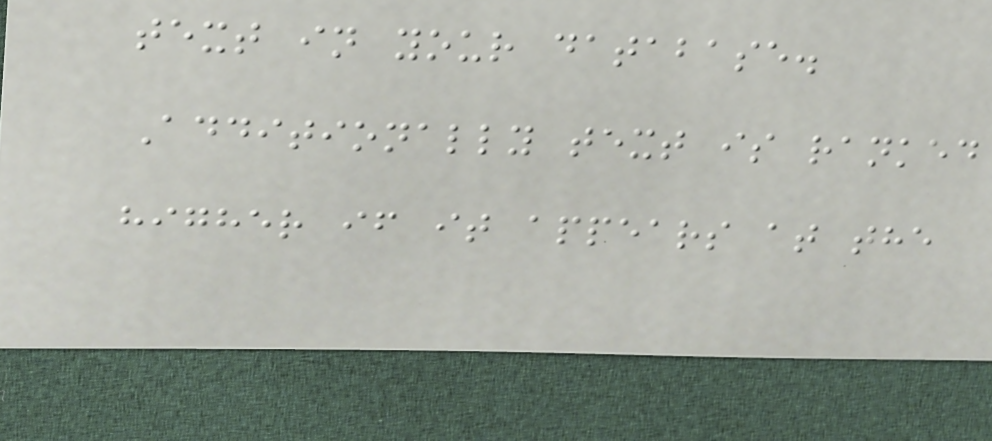text in your database.
Additionally text is ranked
higher if it appears at the
